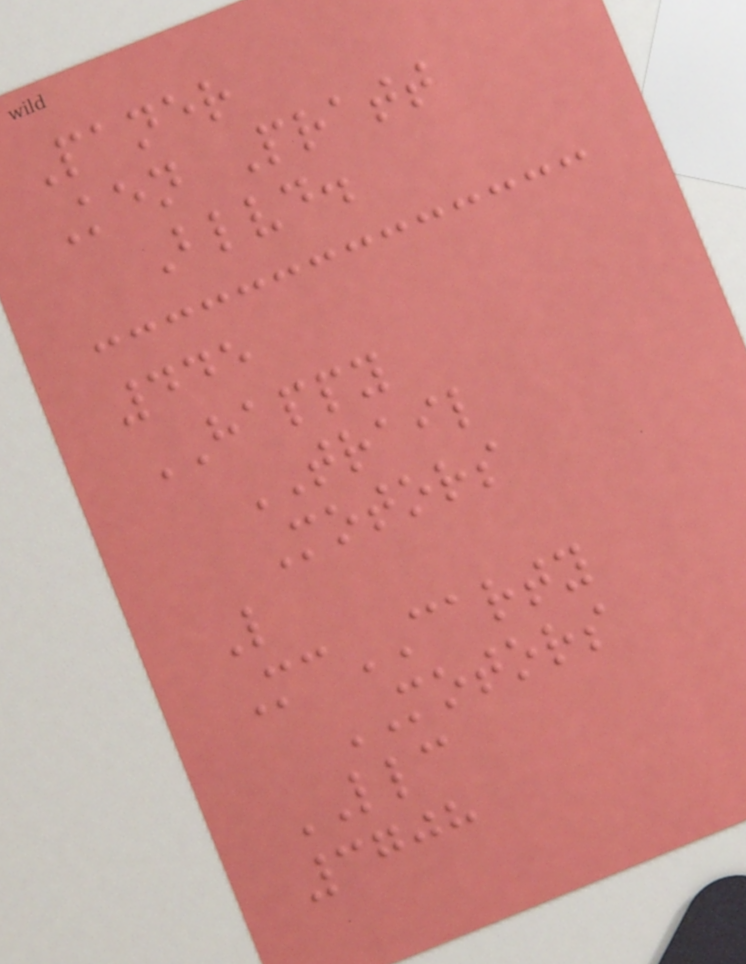Paner
Ken Pratt
Blvd.
445
HAPPY
TRAIL
Motors
L
McCARTY
MOTORS
LLC
3708
